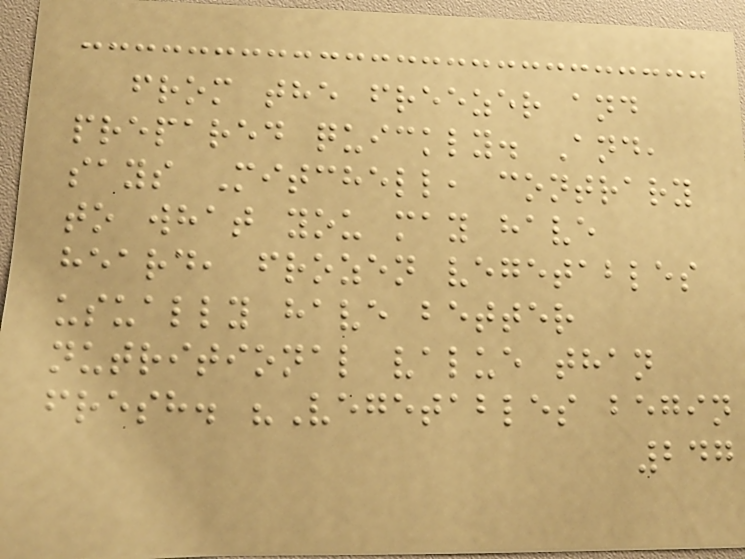from the freezer and
prepared quickly. And,
says Mitchell, contrary
to what you may have
heard, frozen vegetables
usually have better
nutritional value than
fresh. "Vegetables begin
247
